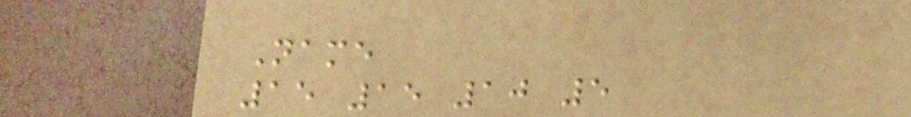Name
15 15 10 5
